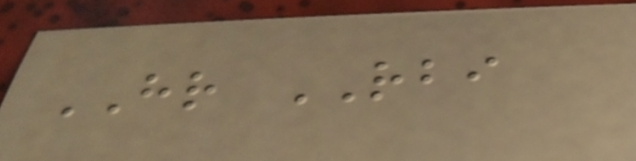HR RBI
